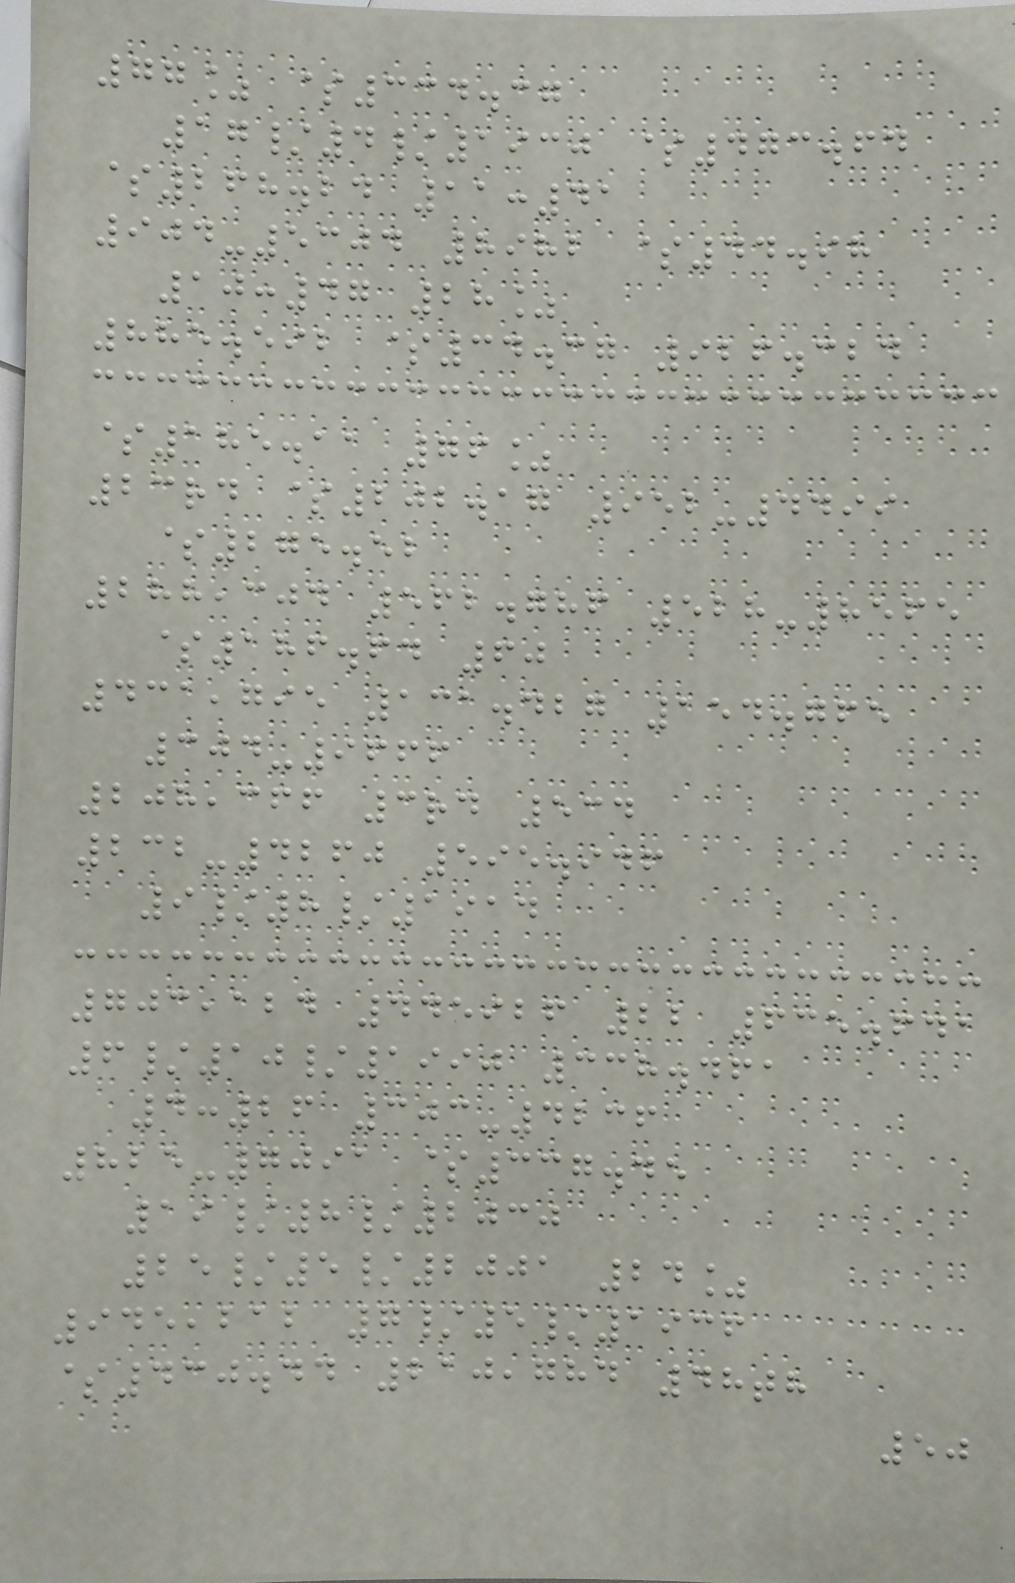77% $334.37
17/4/1930 $473.64
$268.24 11:41
904-5304 8982 $44.98
10:47 28%
885.592 $34.37 926.324
$185.11 76%
23rd $202.17 952-4499
$275.52
288,304 562.786 528-8565
$186.64 60
431,795 131.427 154.765
304-9666
208,366 3rd 534
232-4260 595.946
9/8/1914
703,124 445926 22 635.641
6/10/1990 338.461
4:26 303-4236
825-7091 $337.45
19/8/2030
25/5/2001 24%
945,212 7/5/1936
$430.44 210,784 48th
50
